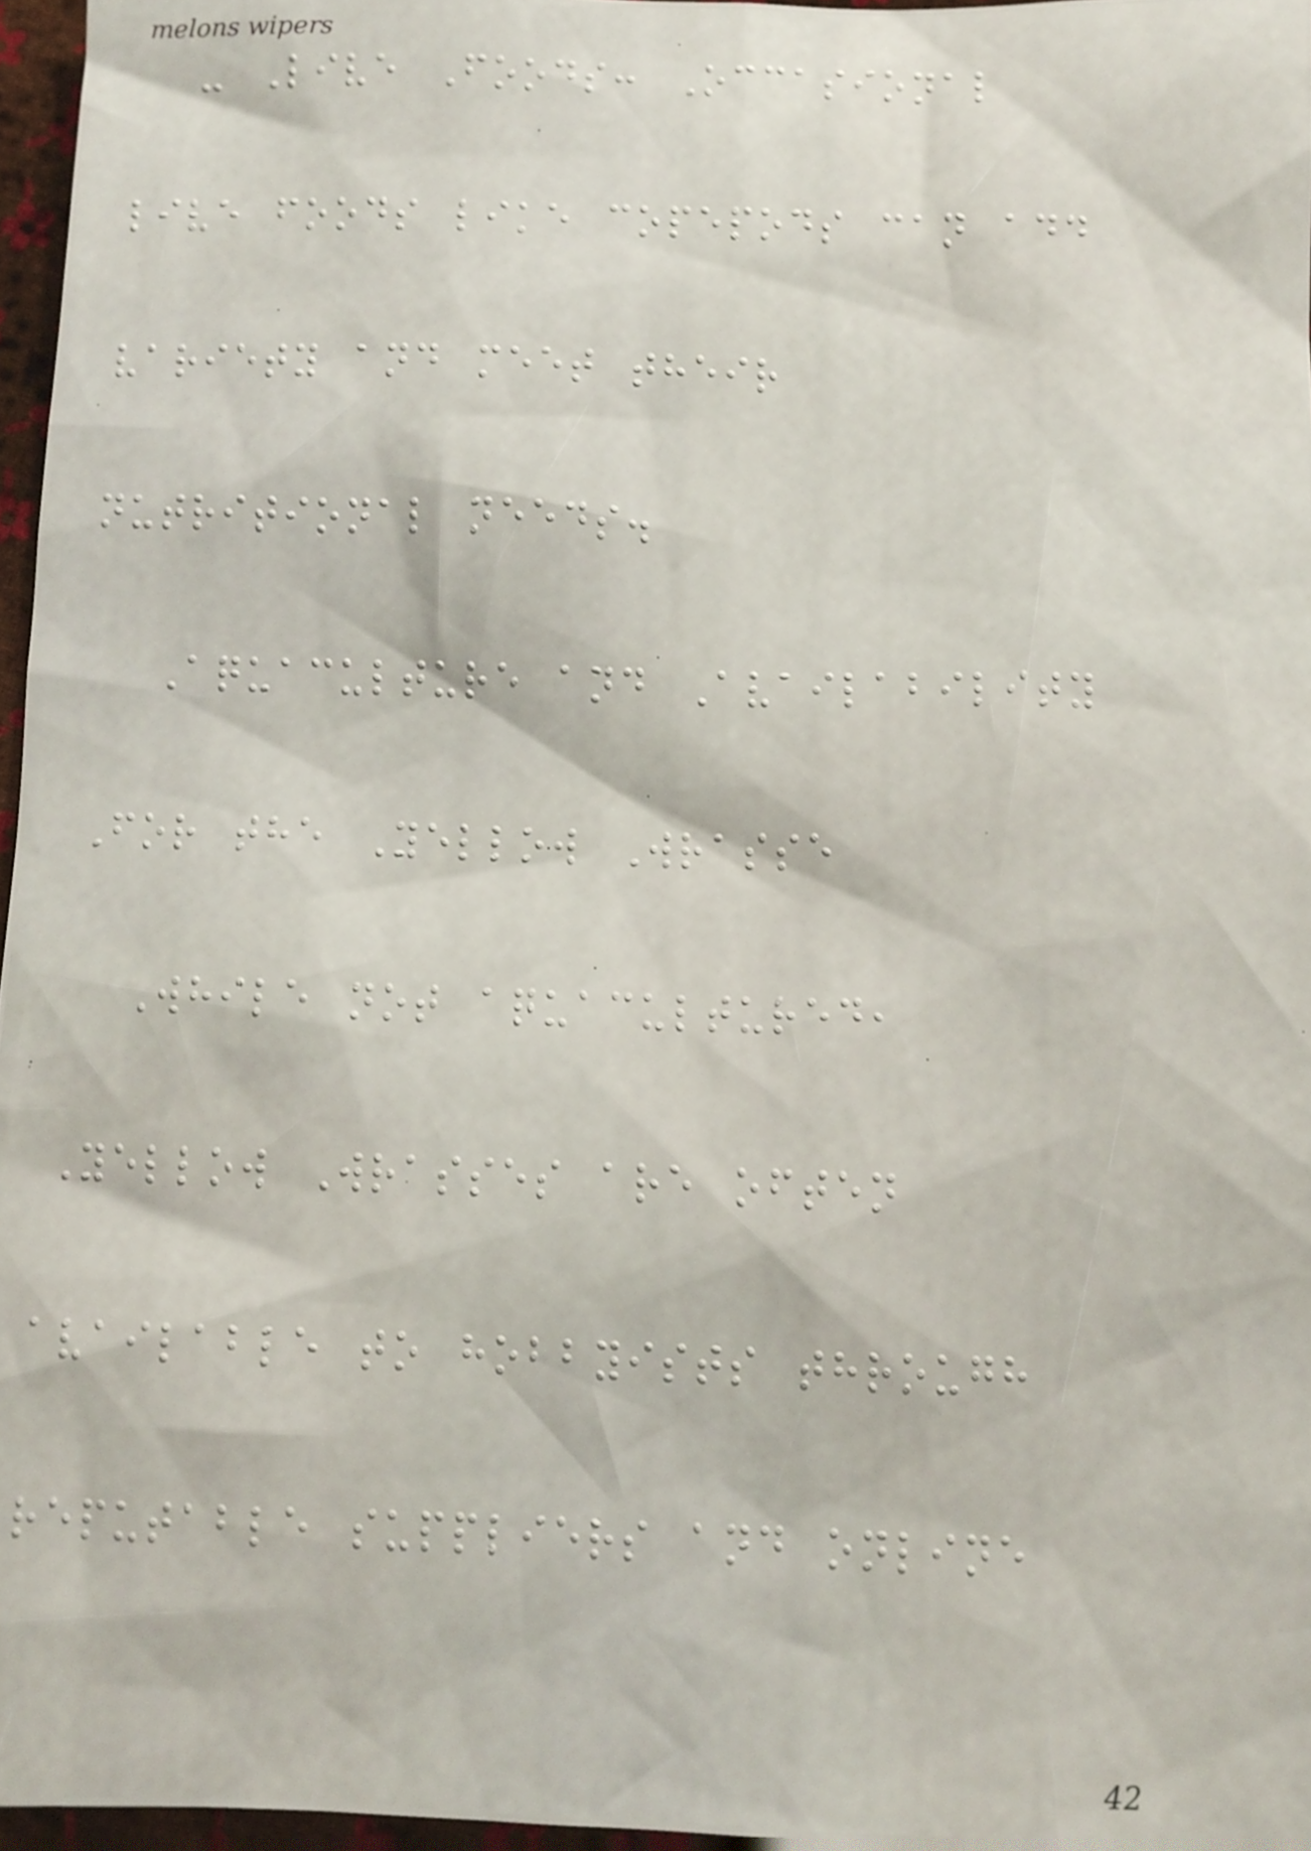- Live Foods: Occasional
live foods like copepods can add
variety and meet their
nutritional needs.
Aquaculture and Availability
For the Yellow Wrasse
While not aquacultured,
Yellow Wrasses are often
available to hobbyists through
reputable suppliers and online
